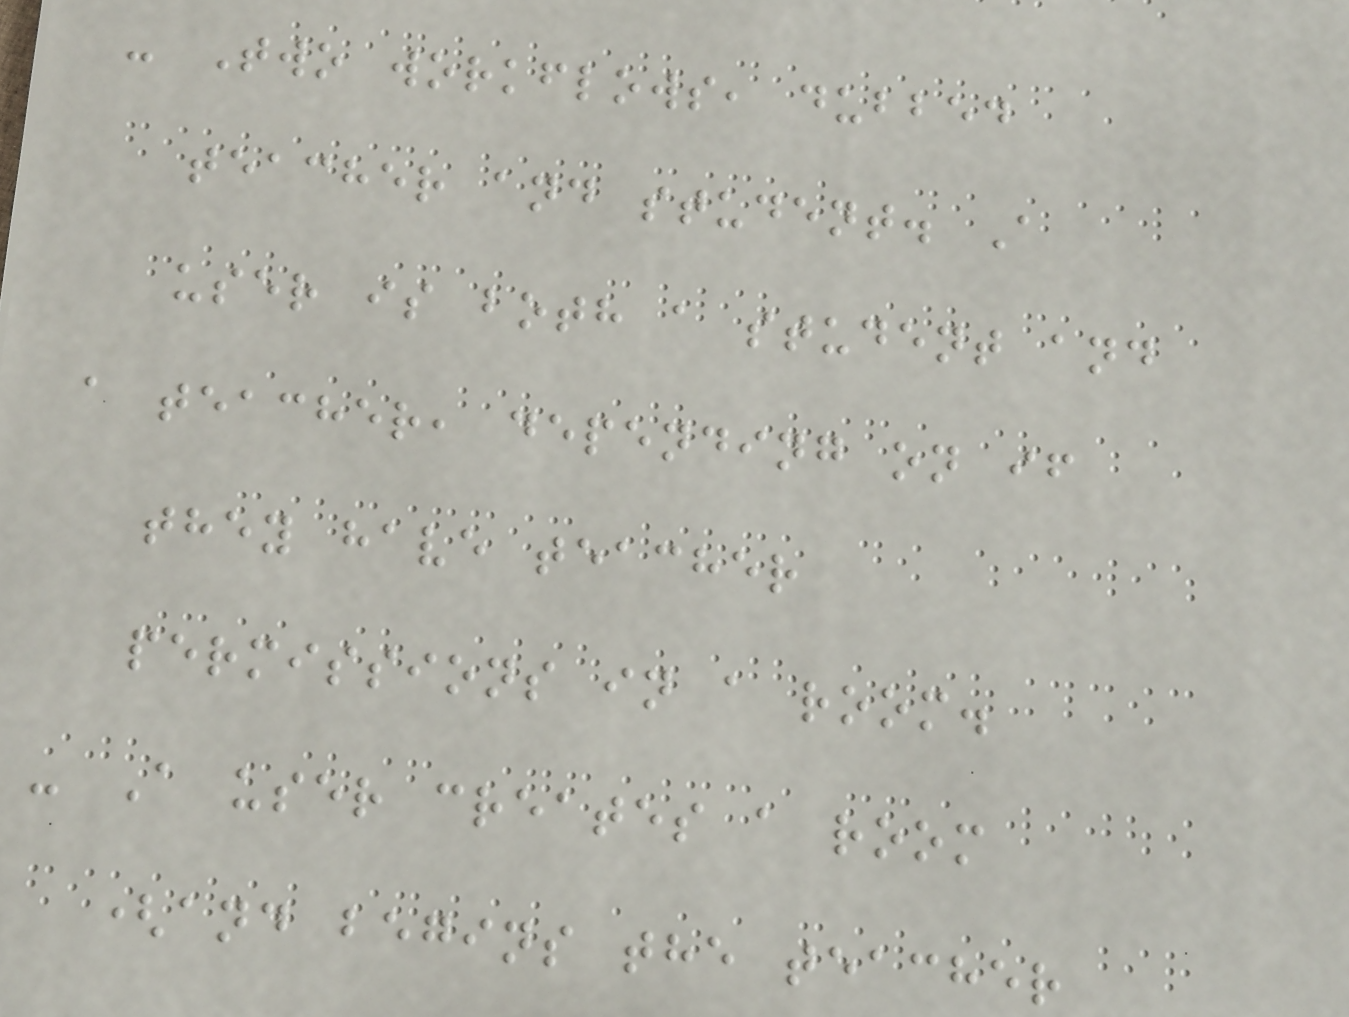- Two workflows, dubbed
teacher and student. A
user is both a student and
a teacher, depending on if
they have teacher
permissions in a room.
- A user creates a room
(and begins the teacher
